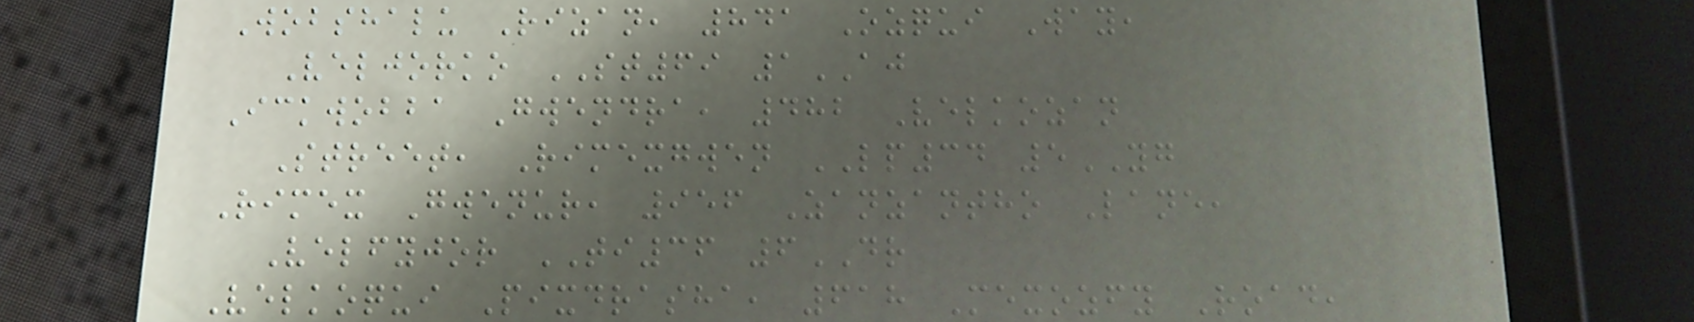Wobshalu Rizan, 841 Ozqui Way,
Veljorko ST69 1AJ
Ickwobba Gwendra, 482 Velkozan
Street, Rimexgwen LP34 5YG
Rimex Gwenur, 956 Zanzantho Lane,
Velfyjor TI36 6DR
Velkoqui Pixdrasha, 618 Mexozfy Road,
